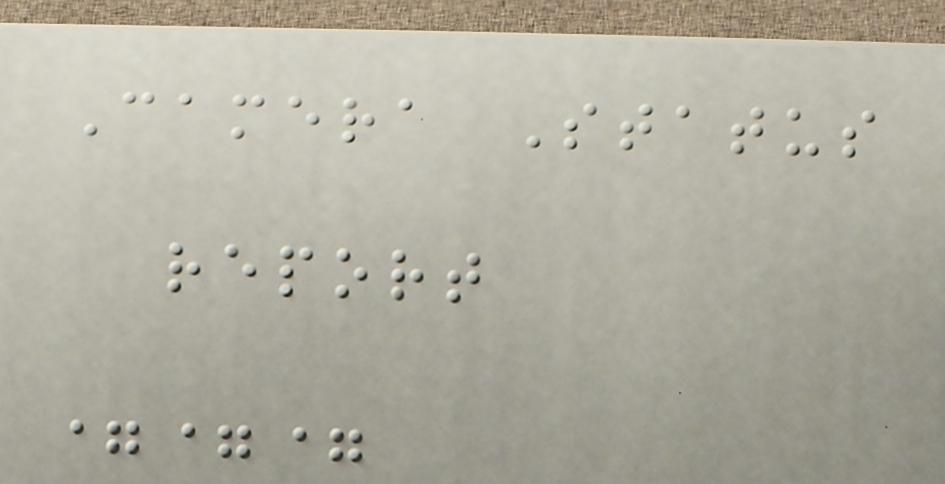Camera Status
report
===
